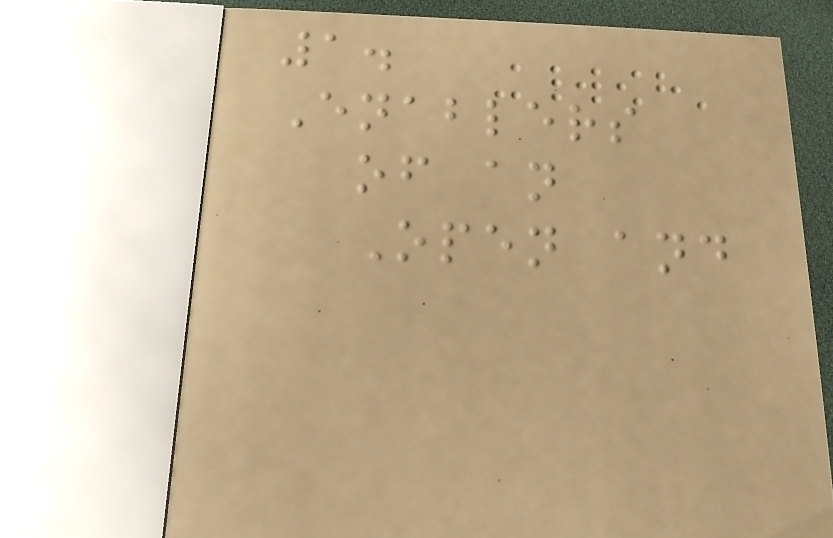1.
Enablers
of an
Open and
